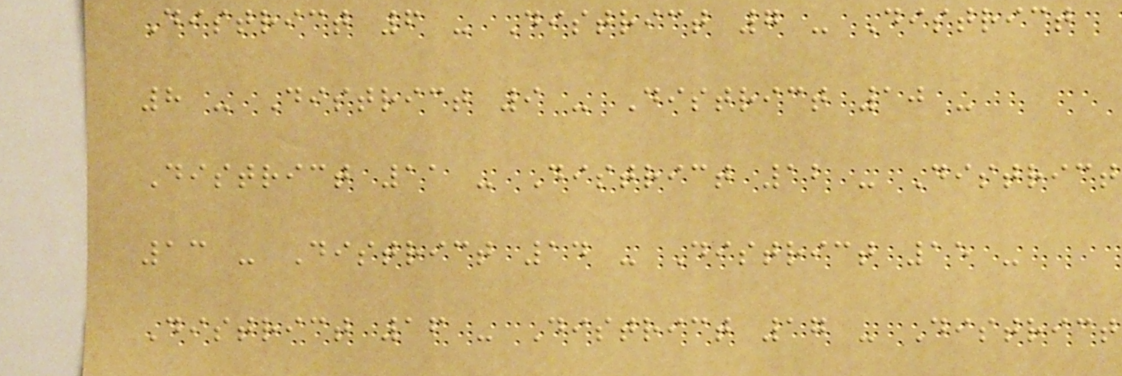District 6 - District 7 - District
8 - District 9 - District 10 -
District 11 - District 12 - District
13 - District 14 - District 15 -
District 16 - District 17 - District
